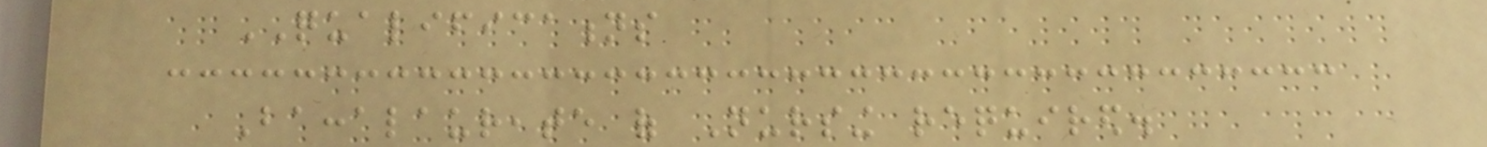QUALIFICATIONS
Baccalaureate of Nursing required.
